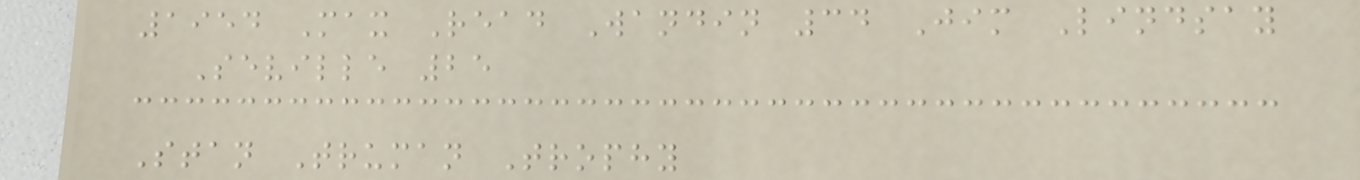1954 Max Read Wandin 34 Jim Lindsay
Seville 25
Stan Truman Trophy
